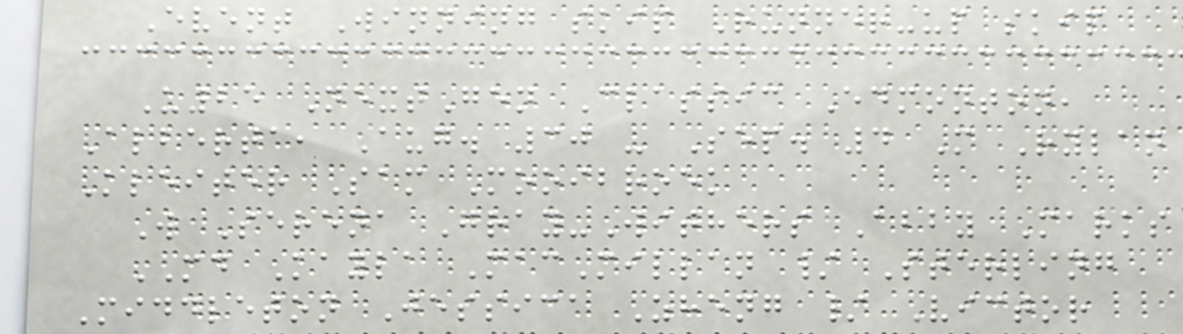Event Winning skip Runner-up skip
U25 NextGen Classic Edmonton,
Alberta, Aug. 30 - Sep. 4 M Rylan
Kleiter Sam Mooibroek
W Serena Gray-Withers Abby Marks
MD Kayla MacMillan / Sterling
Middleton Jessica Zheng / Victor
